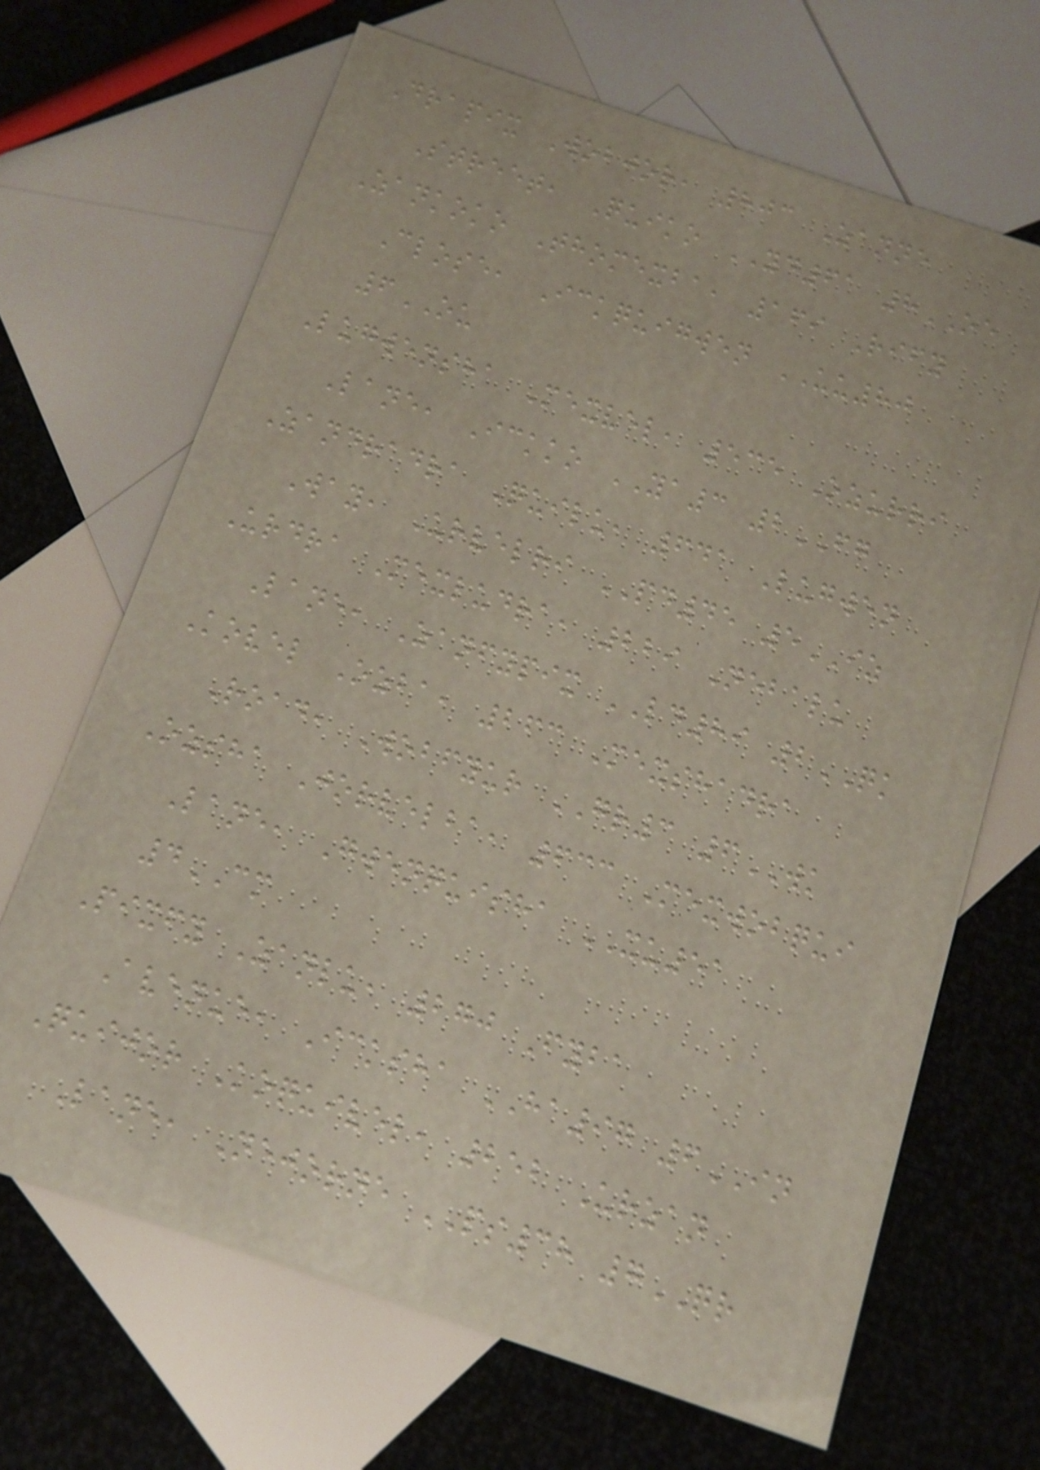Drapix Wobjor, 803 Zanne
Street, Quiko YD61 8OE
Zankoko Thomexba, 169 Rify
Close, Ickquigwen UU80
6OU
Lugwensha Mexvel, 535 Ozurri
Lane, Ickko YA3 2FG
Zandradra Quilu, 641 Lugwen
Way, Urvelri PD45 5IZ
Urdra Mexludra, 229 Nebalu
Lane, Zanfypix LD89 2QK
Kovel Ozba, 263 Mexshadra
Road, Wobfyur GR3 6WK
Ozsha Jorvelba, 633 Mexwobqui
Lane, Gwenquisha XU51
4CM
Pixfy Zanlu, 270 Fyba
Avenue, Icksha HA97 6IN
Quijor Koquivel, 252 Urzan
Lane, Nejorne PS38 7QR
